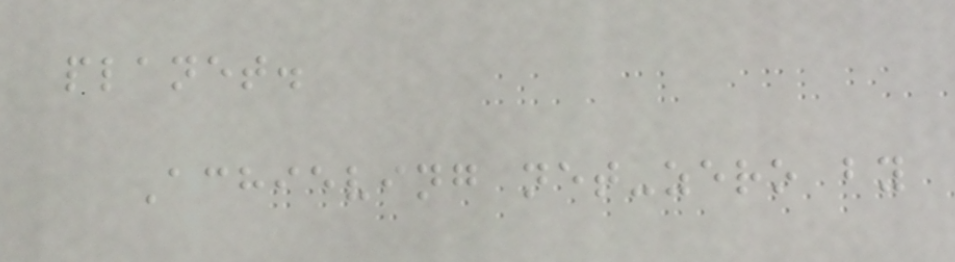planet.
Achieving net-zero by
